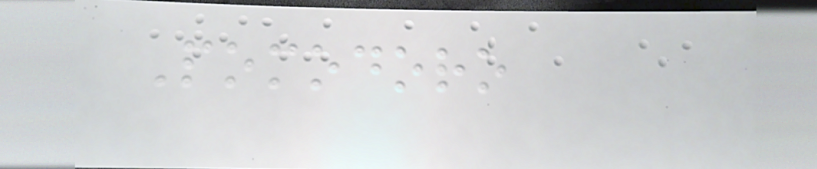Pomodoro
